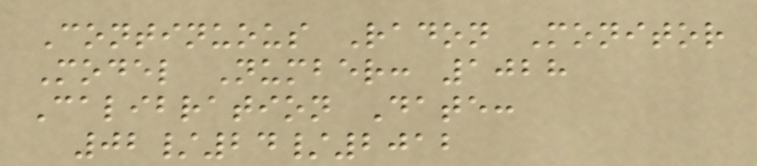Continuous Radon Monitor
Model Number: 1028
Calibration Date:
02/24/2012
